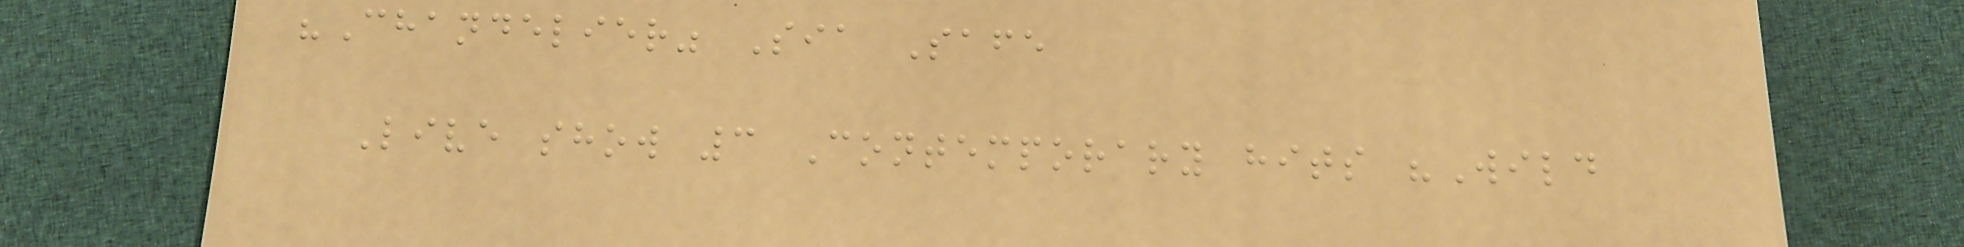"Chandelier" Sia Safe
Live show 3 Contemporary hits "Wild
